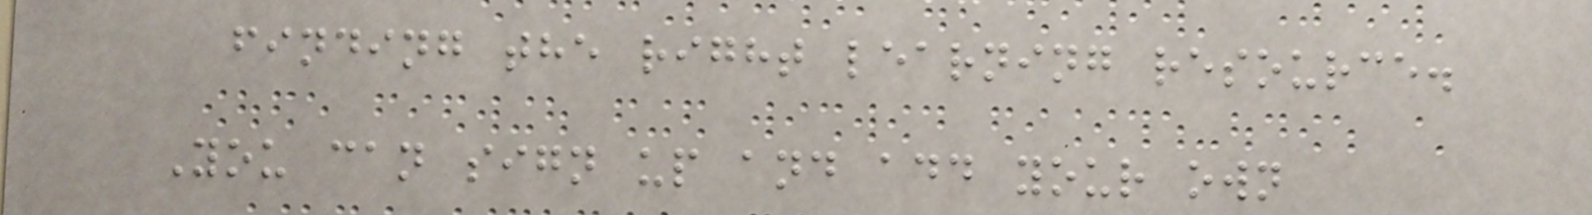finding the right learning resource.
You can sign up and add your own
